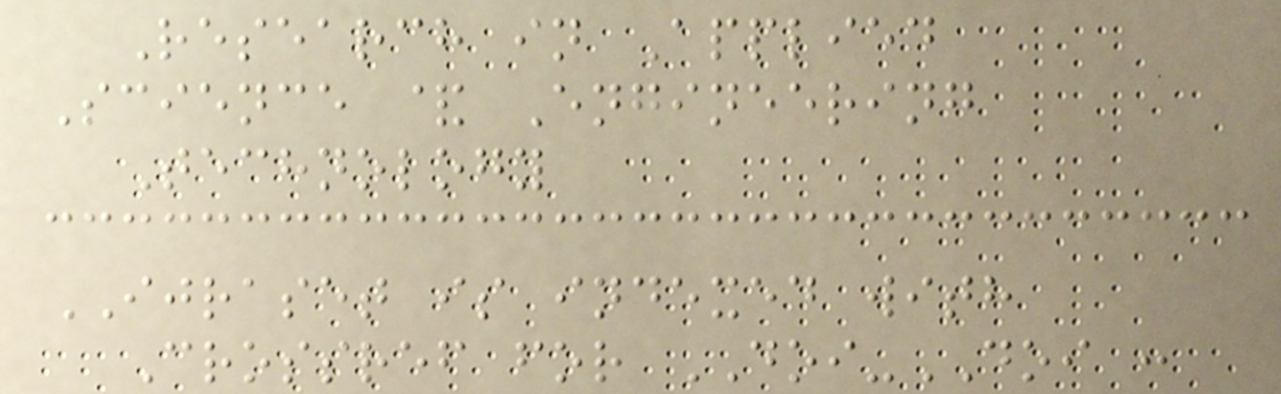Research in Applied
Science & Engineering
Technology
IJRASET is indexed with
Crossref for DOI-DOI :
